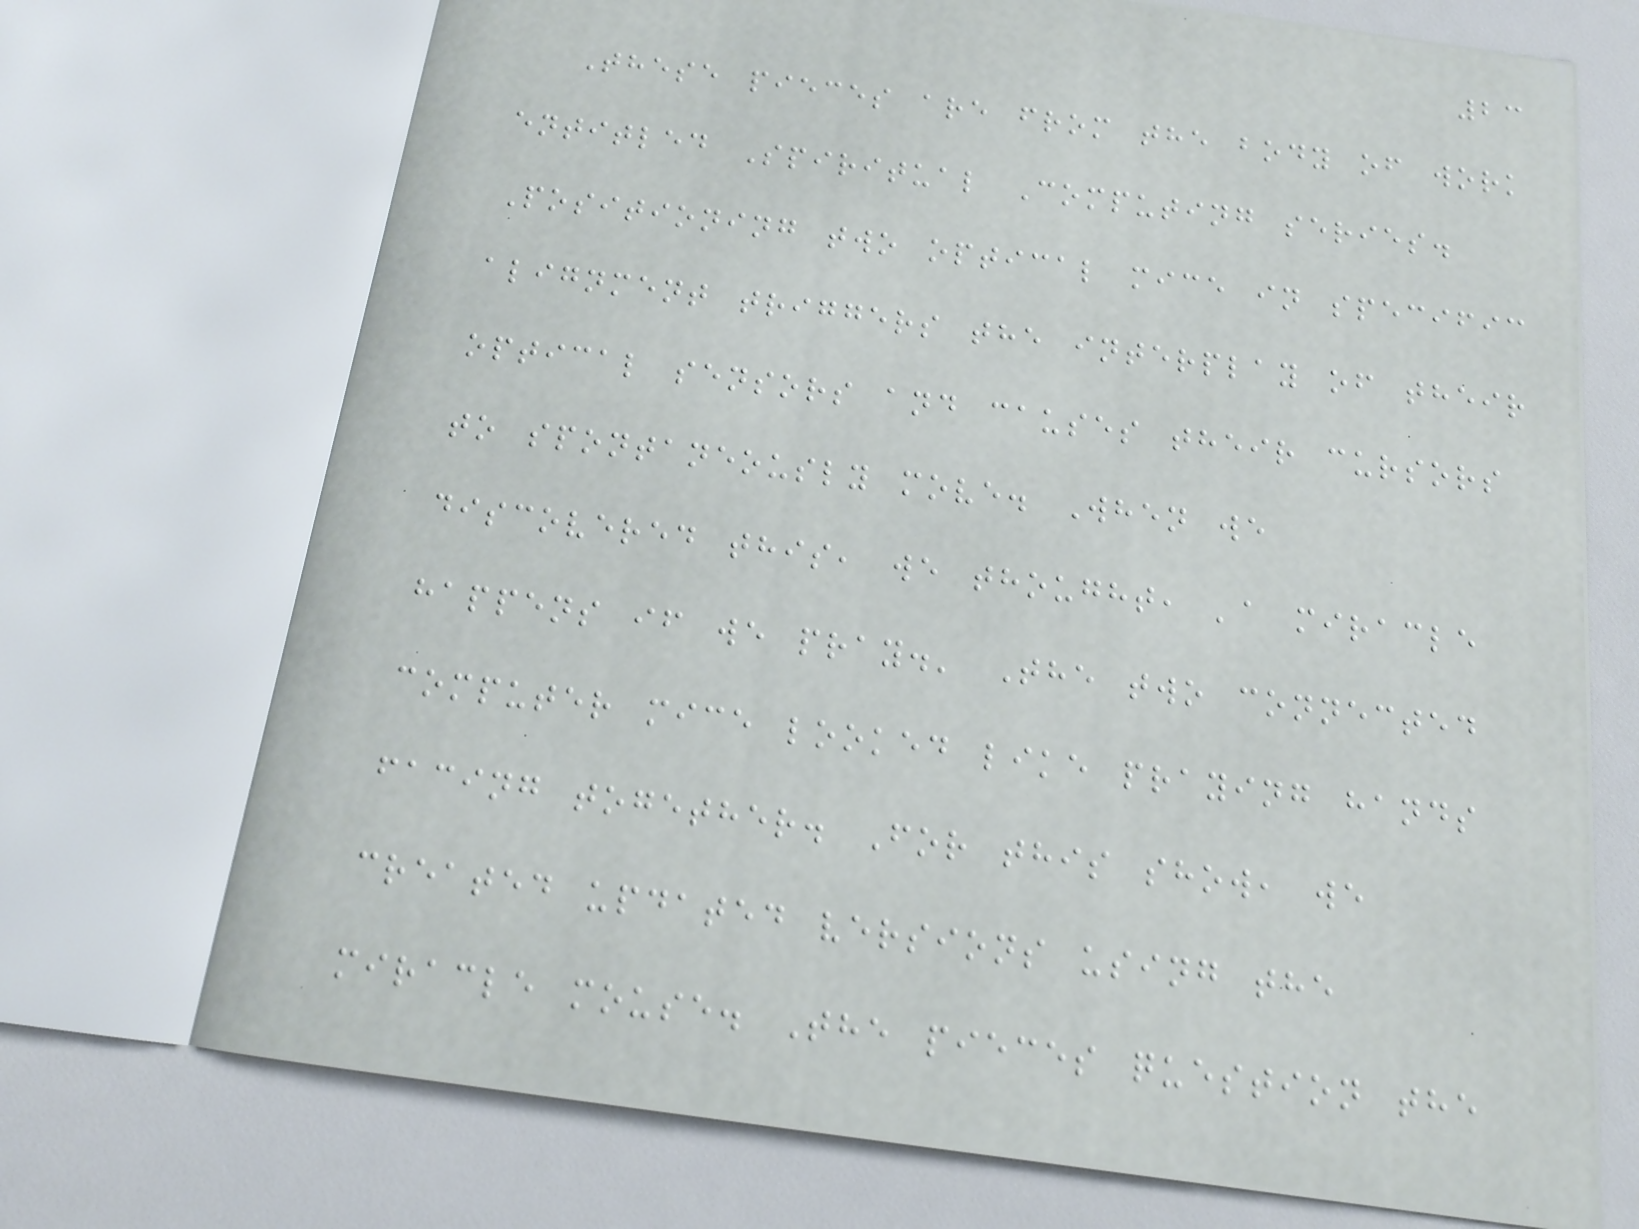23
These pieces are from the body of work
entitled Spiritual Computing series.
Positioning two optical mice in specific
alignment triggers the interplay of their
optical sensors and causes their cursors
to spontaneously move. When we
discovered this, we thought, 'a miracle
happens if we pray.' The two connected
computer mice looked like praying hands
facing together. For this show, we
created updated versions using the
miracle mouse. The pieces question the
